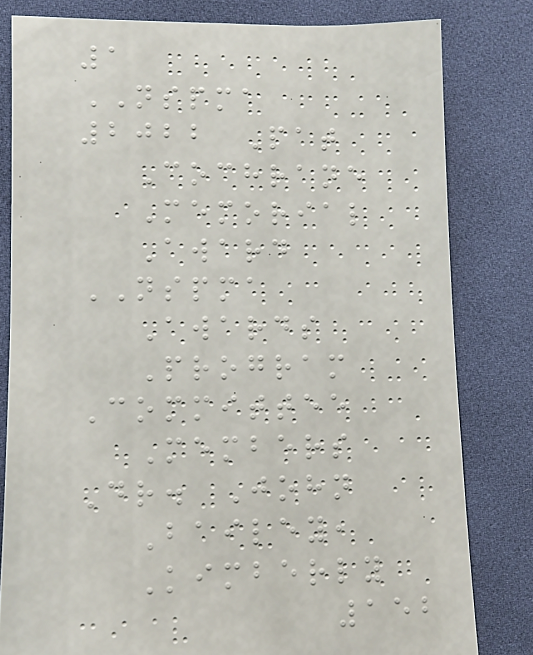1
NSPMA
2022 Pat
Cochrane
Memorial
Award
NSPMA
Awards
Program
Committee
Members
Dr. John
Bailey,
Kimberly
152
